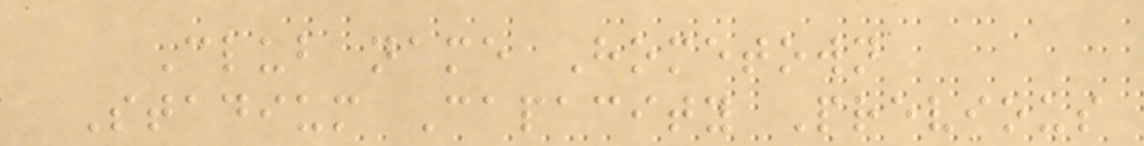Club name Hometown
Stadium Capacity Previous
